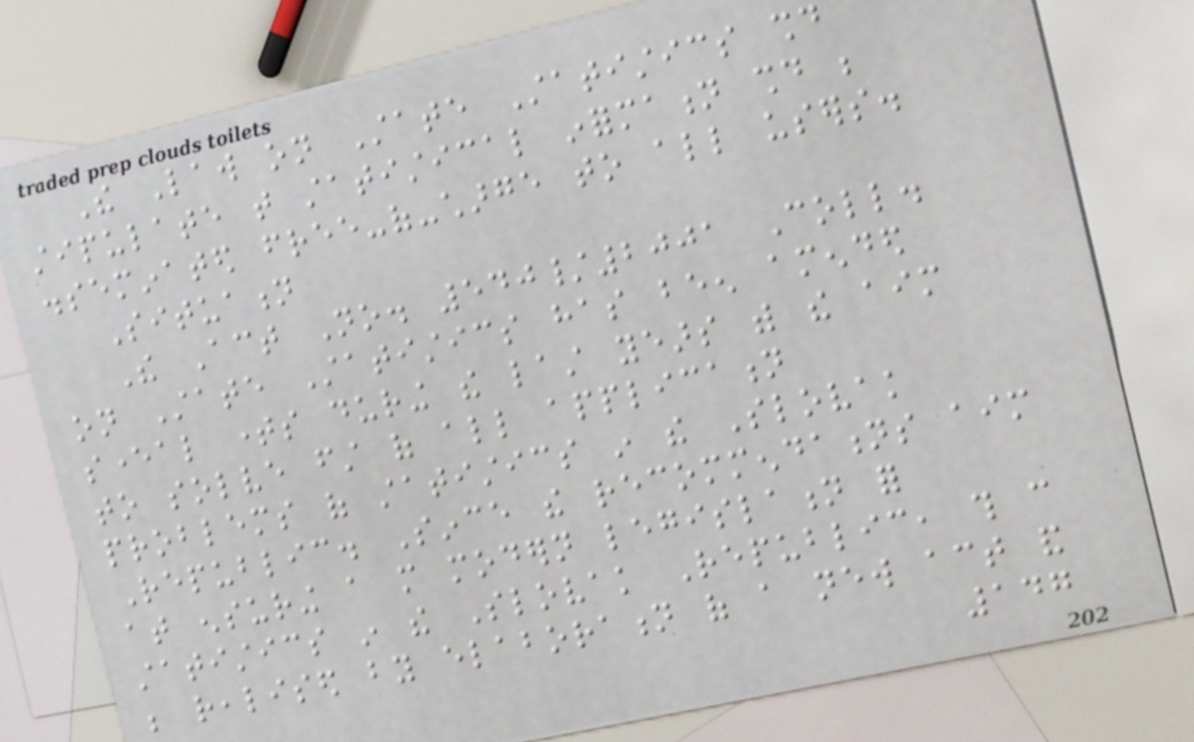The Law on State Statistics should
stipulate that statistical information should be
disseminated free-of-charge to all users.
Situation
The Act No. 540/2001 Coll.
on State Statistics has been amended
several times during the last years with the aim
to solve first of all application
problems of statistics in the Slovak
Republic. Since the recommendations aim
at ensuring a more modern legislation for
statistics in the Slovak Republic, this can
be realised by elaboration of a new act and
147
